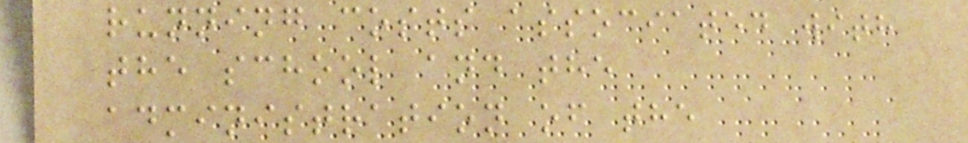running costs associated with
the school and the
administration of the
